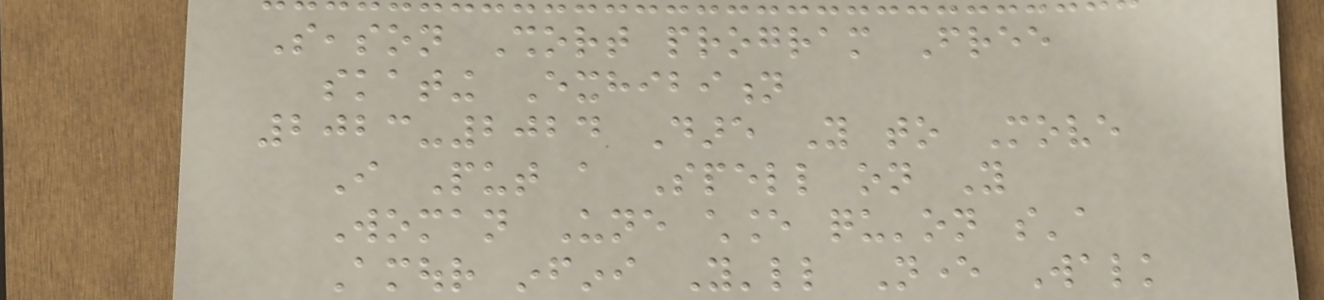Season Short program Free
skating Exhibition
2023-2024 Dare You to Move
I Put a Spell on You
Woman Une chance qu'on s'a
Amour infini You'll Never Walk
